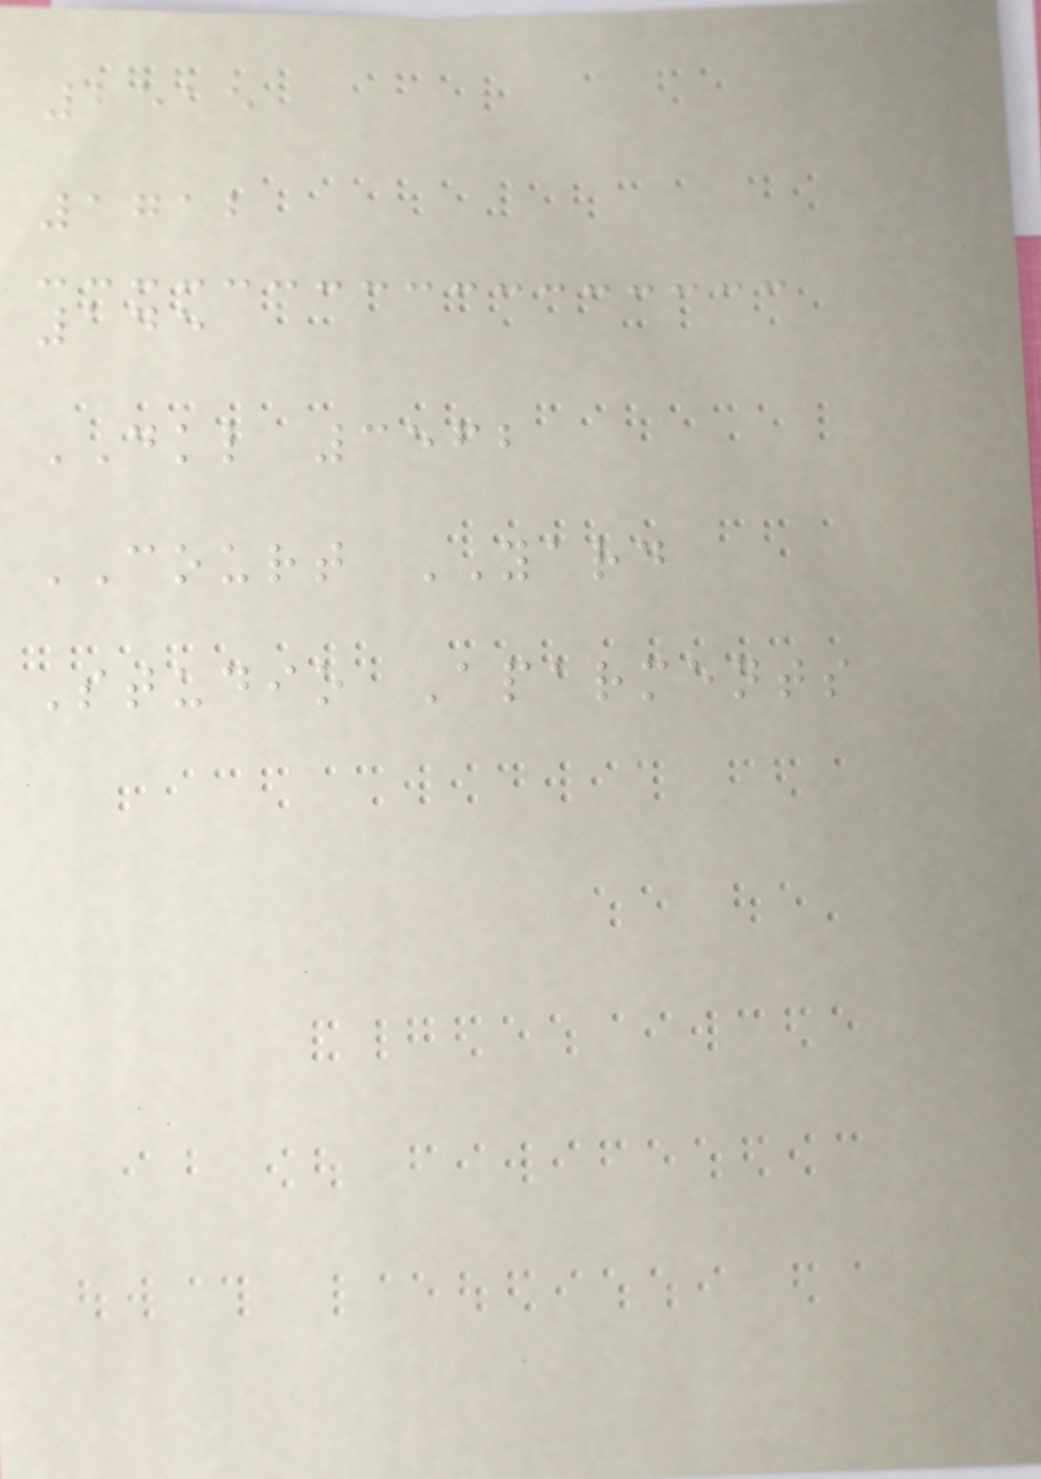2515
1712
145
DKL 3562
COURT YARD
Studio Aparments
